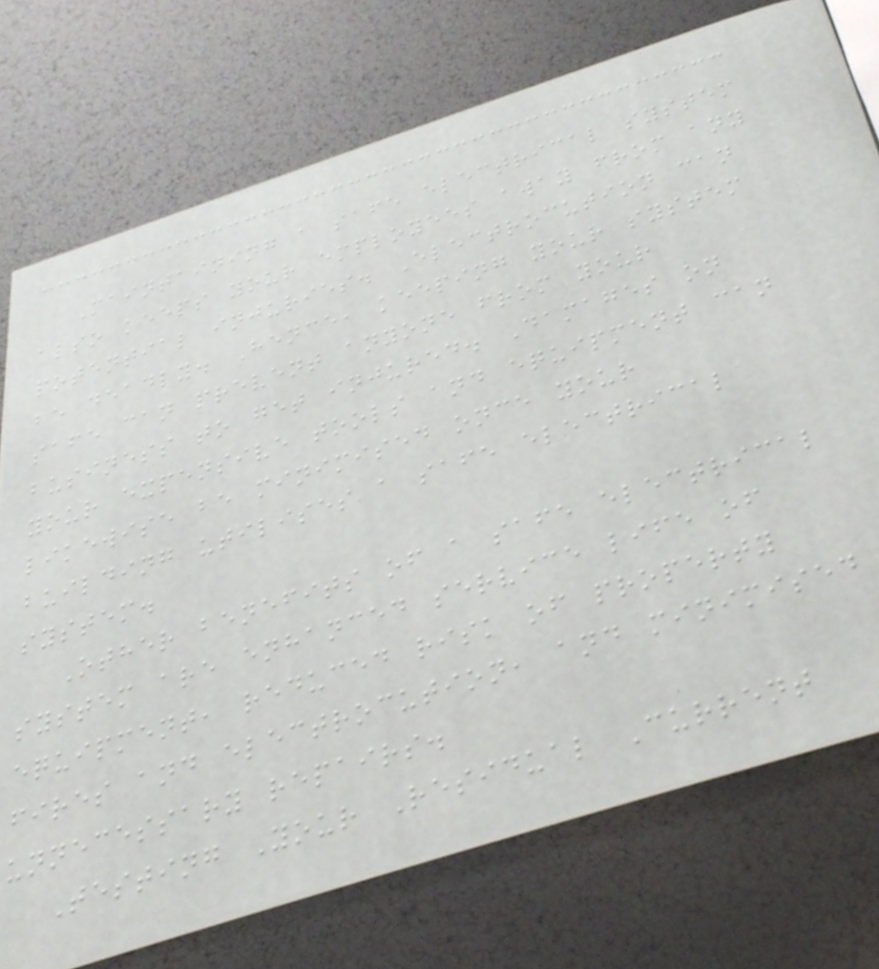Maintaining a safe electrical system
also keeps your employees away from any
potential injuries. Electrocution can
be deadly. Hence, keeping your system
safe can prevent anyone from your
business to get injured. Damages on
your expensive tools and equipment can
likewise be minimised once your
building utilises a safe electrical
system.
Other benefits of a safe electrical
system are enhanced service life of
equipment, reduced risk of property
fires and electrocution, and minimised
unnecessary repairs.
Testing Your Residual Current
